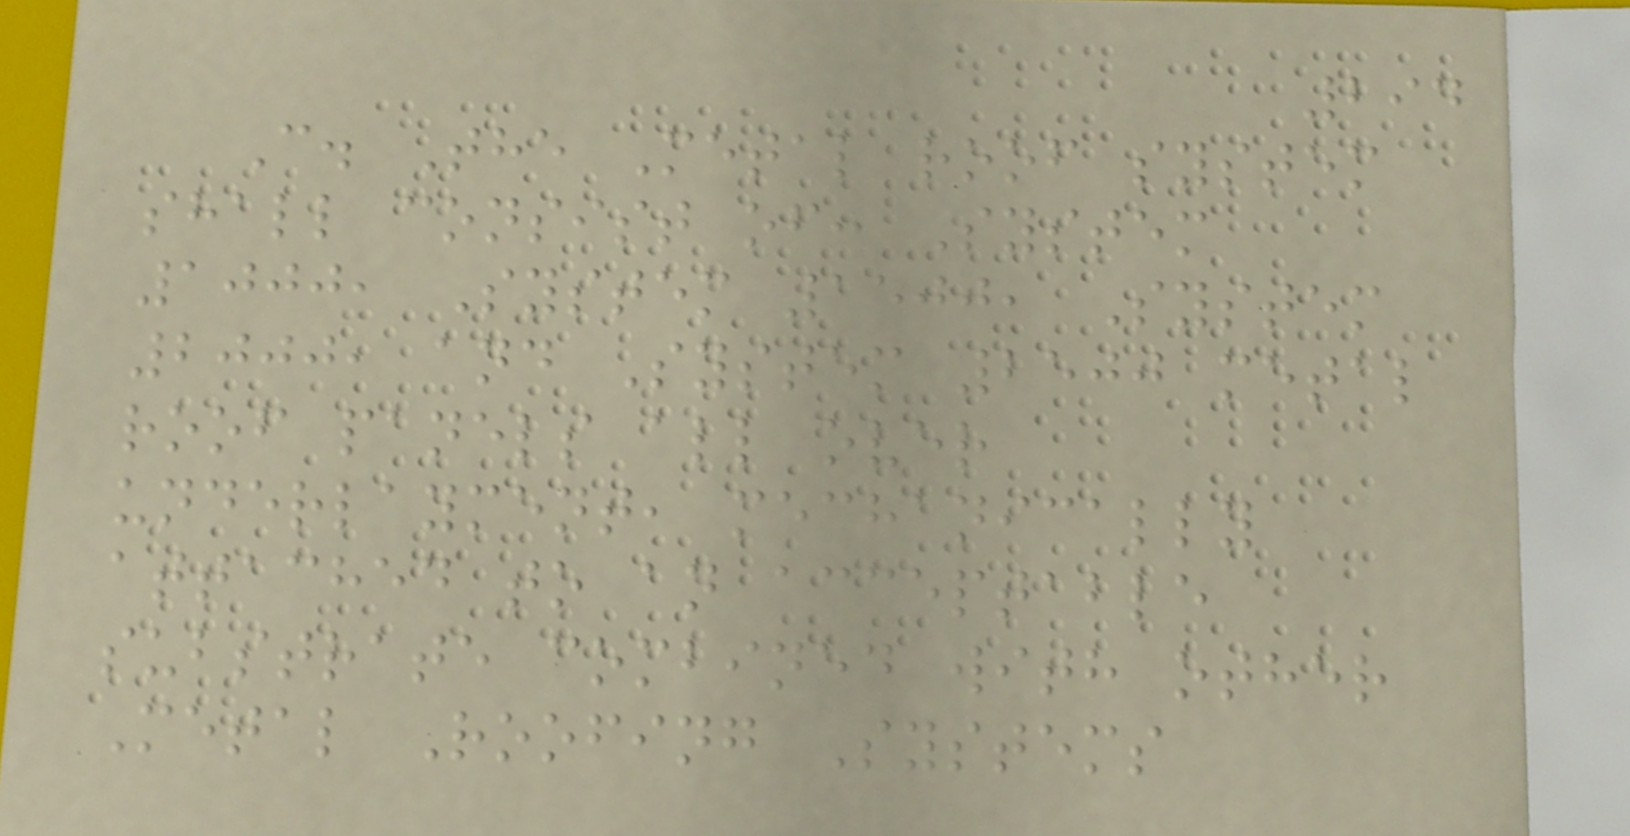294
C. The Metal roof system
shall consist of: System
1000, System 1500, System
2000, and System 2500 metal
roof panels all over
underlayment, mechanically
attached to an acceptable
substrate combined with other
Metal Roofing Systems
